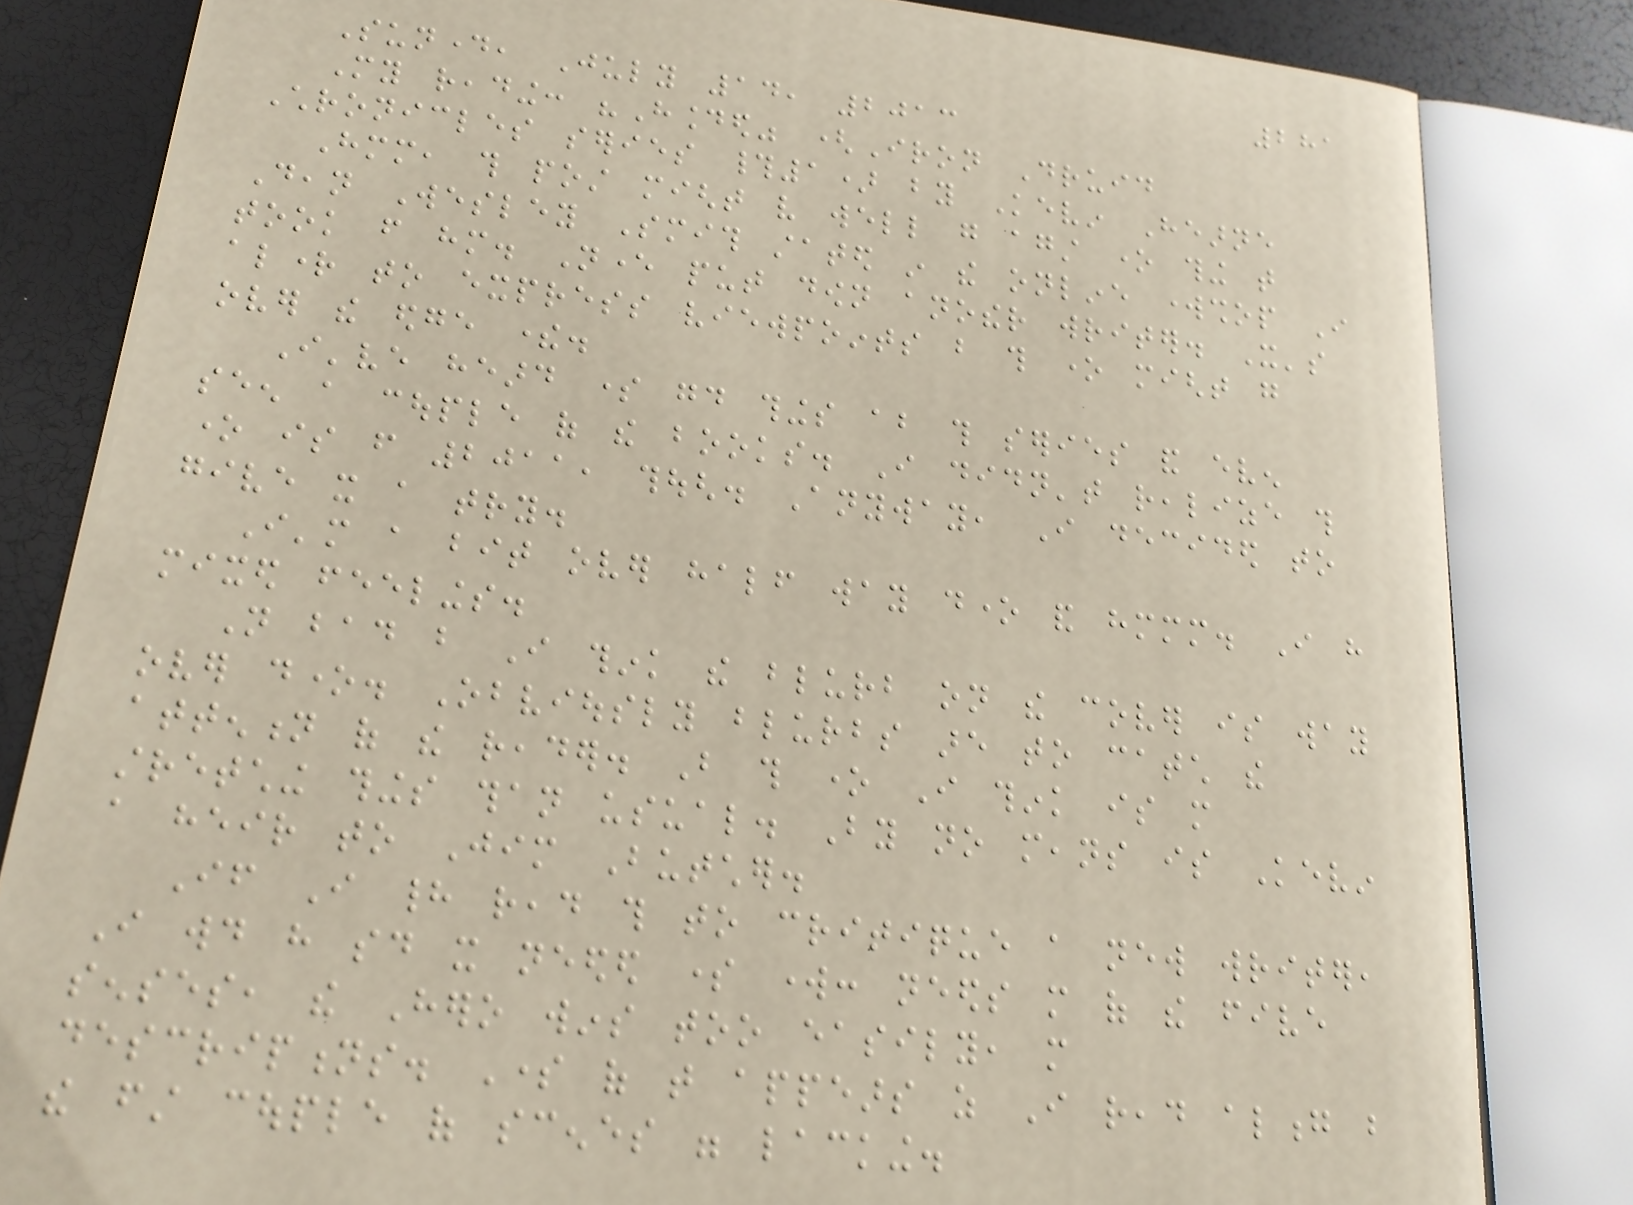281
Sunday, July 14, 2013
My reading: "Hounded" (Iron Druid
Chronicles series #1) by Kevin Hearne
Hmm, this post might very well go against one thing that
Dean Wesley Smith stated in the online workshop I
took from him. Never put down another writer. It's
alright to express viewpoints but this one might go
over the edge there.
I've heard some good things about this series and even
seen a couple of the books. I didn't realize this
one is from 2011, though. Anyway, I decided to
give it a try.
I'm a bit over half way done and hmmm. I have
mixed feelings.
Not bad but I think the blurb on the cover is way
over done. Obviously blurbs are to catch the
attention of the reader. But this one I think is more
stretching things than usual. By no means is Kevin
a heir to Jim Butcher.
If I had read this to critique a new writer,
I would have said it needed some work: needs more of the five
senses, the Hero wins too easily, more
descriptions. Some of that appears as I read along but
the first couple of scenes were lacking.
